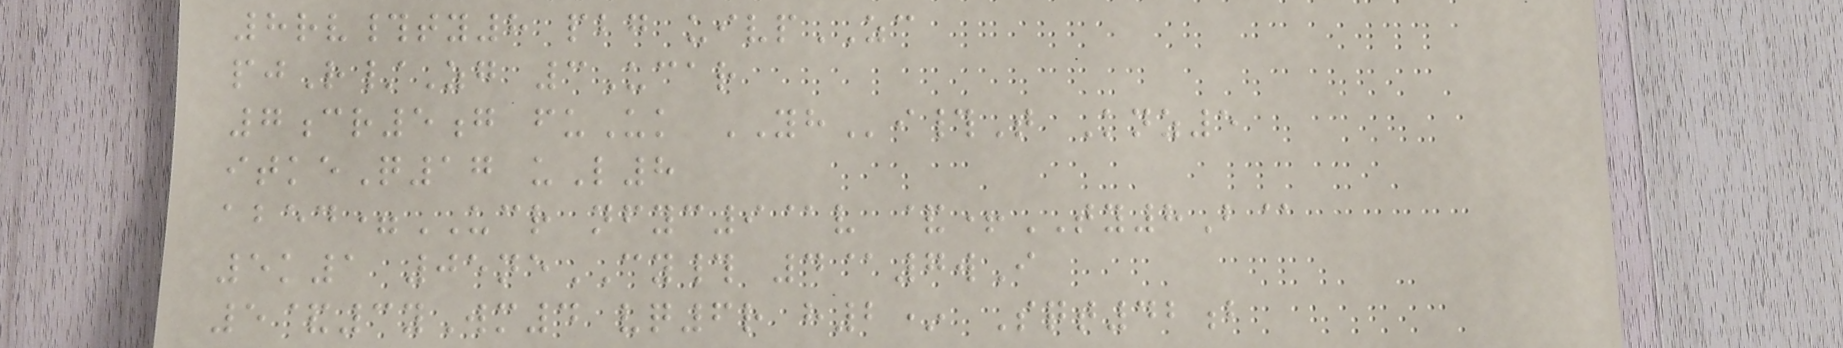8rv#ty8 pbg uivpZC
pjR/Zg 3Ucar
7cr5g fuUk YHi#T Knz5
itkeQ17 uL8
abed=UCR nfyc9@v &+TY8B@
5k1 05neCY# 4@7wI
5&3yWm4 vq6r h2* Sqt42b
